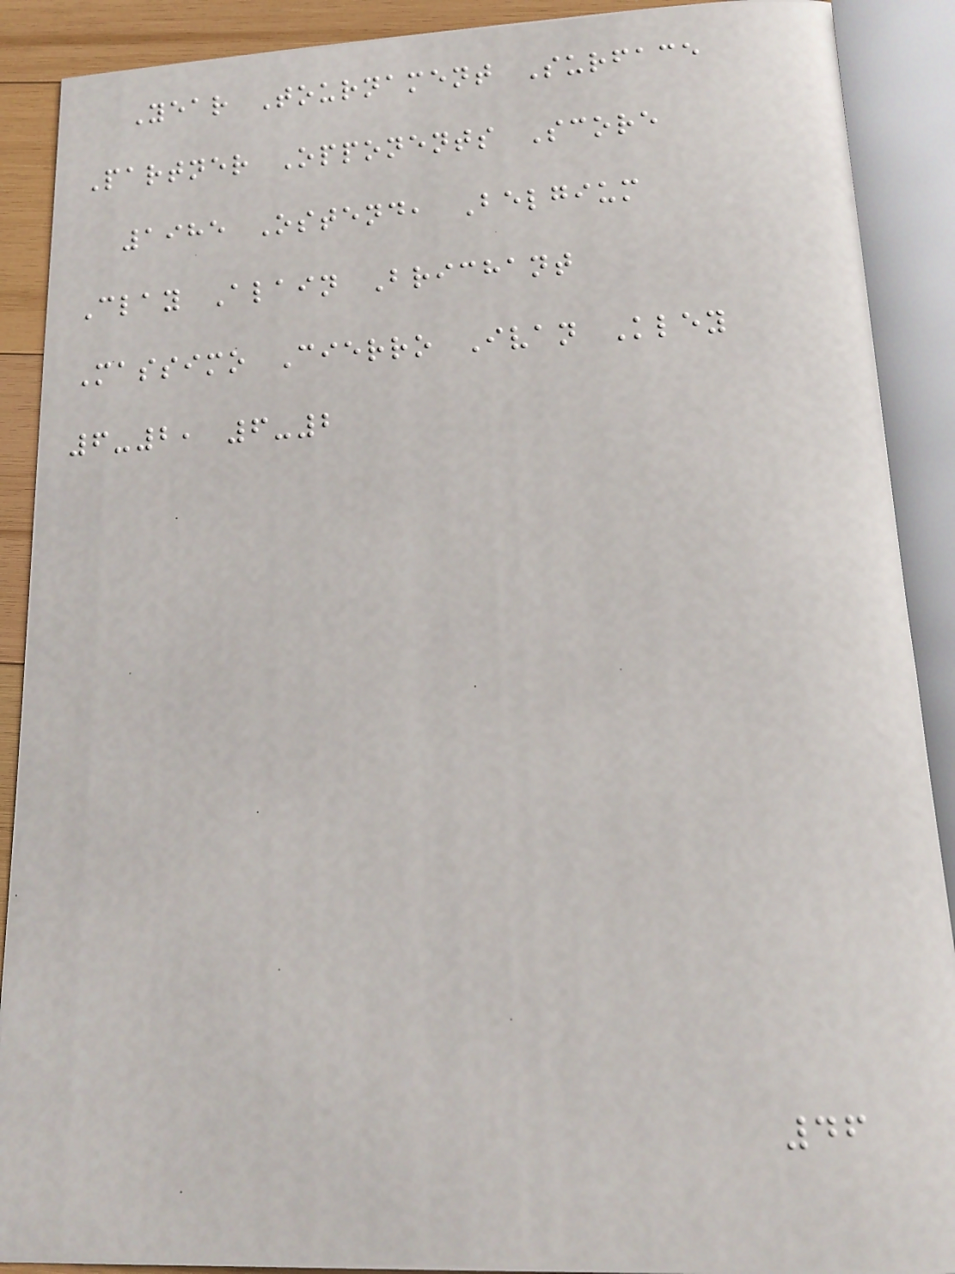Year Tournament Surface
Partner Opponents Score
1985 Ostend, Belgium
Clay Alain Brichant
Massimo Cierro Ivan Kley
6-2, 6-2
46
